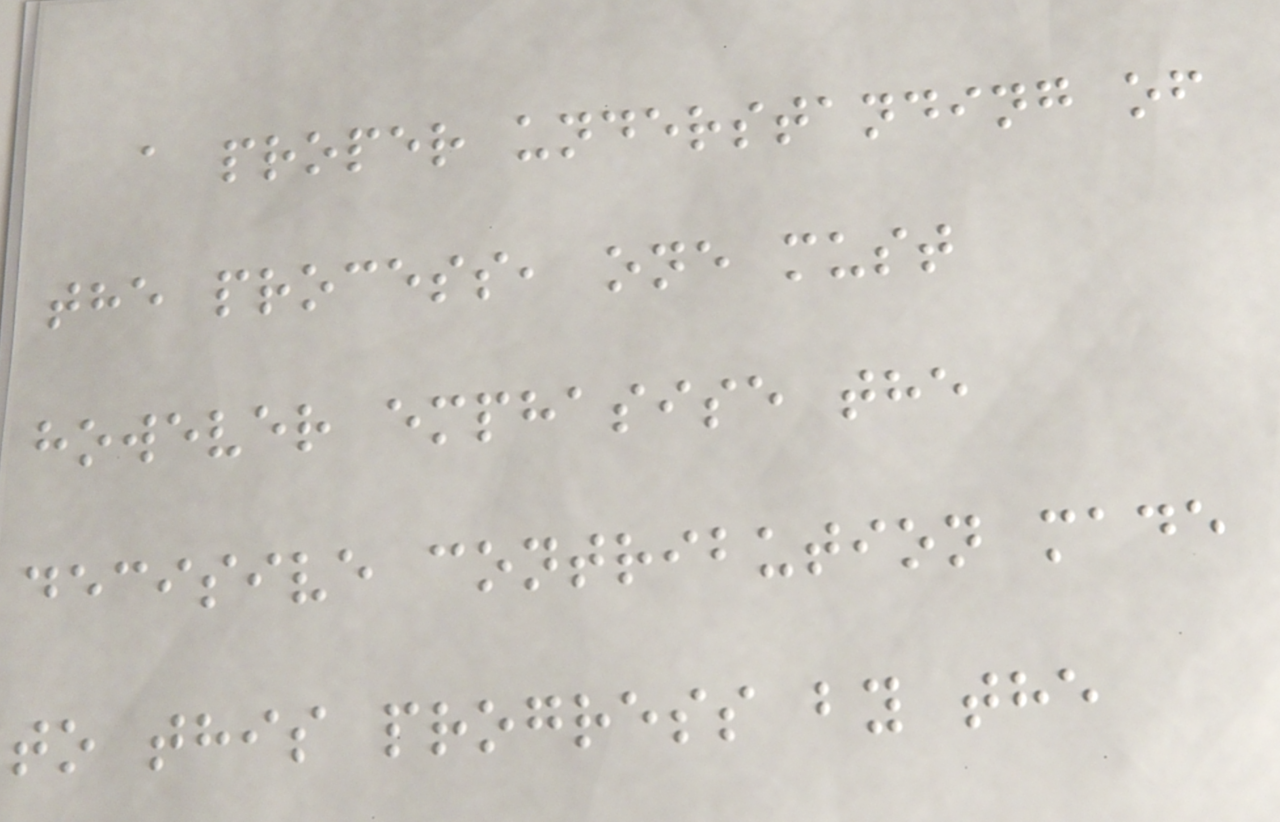a proper understanding of
the process, one must
however emphasise the
decisive contribution made
to this progress by the
